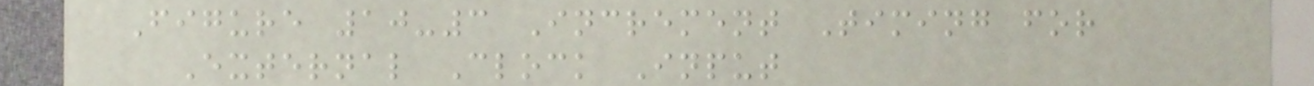Figure 10-3 Increment Timing for
External Clock Input
